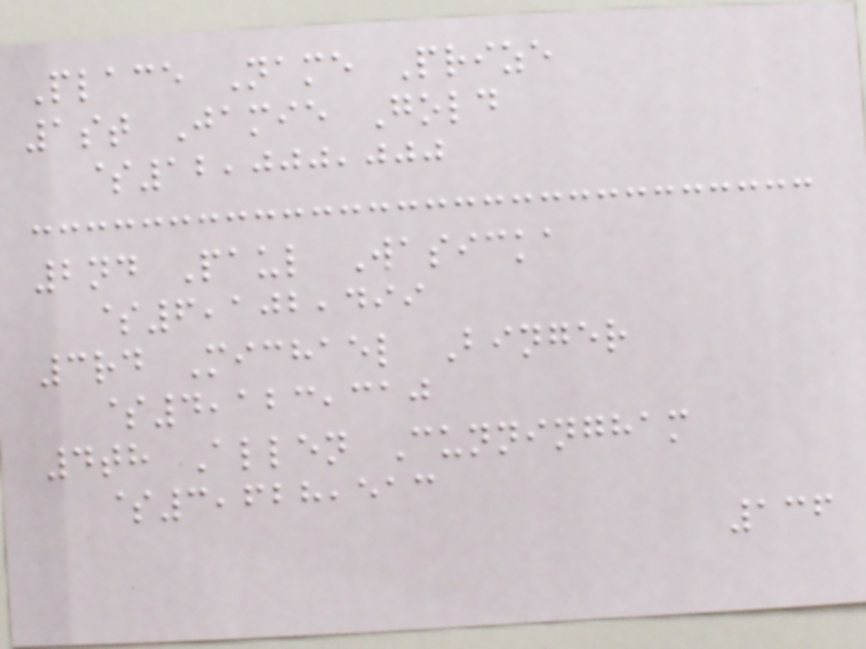Place Name Prize
1st Jamie Gold
$12,000,000
2nd Paul Wasicka
$6,102,499
3rd Michael Binger
$4,123,310
4th Allen Cunningham
$3,628,513
136
